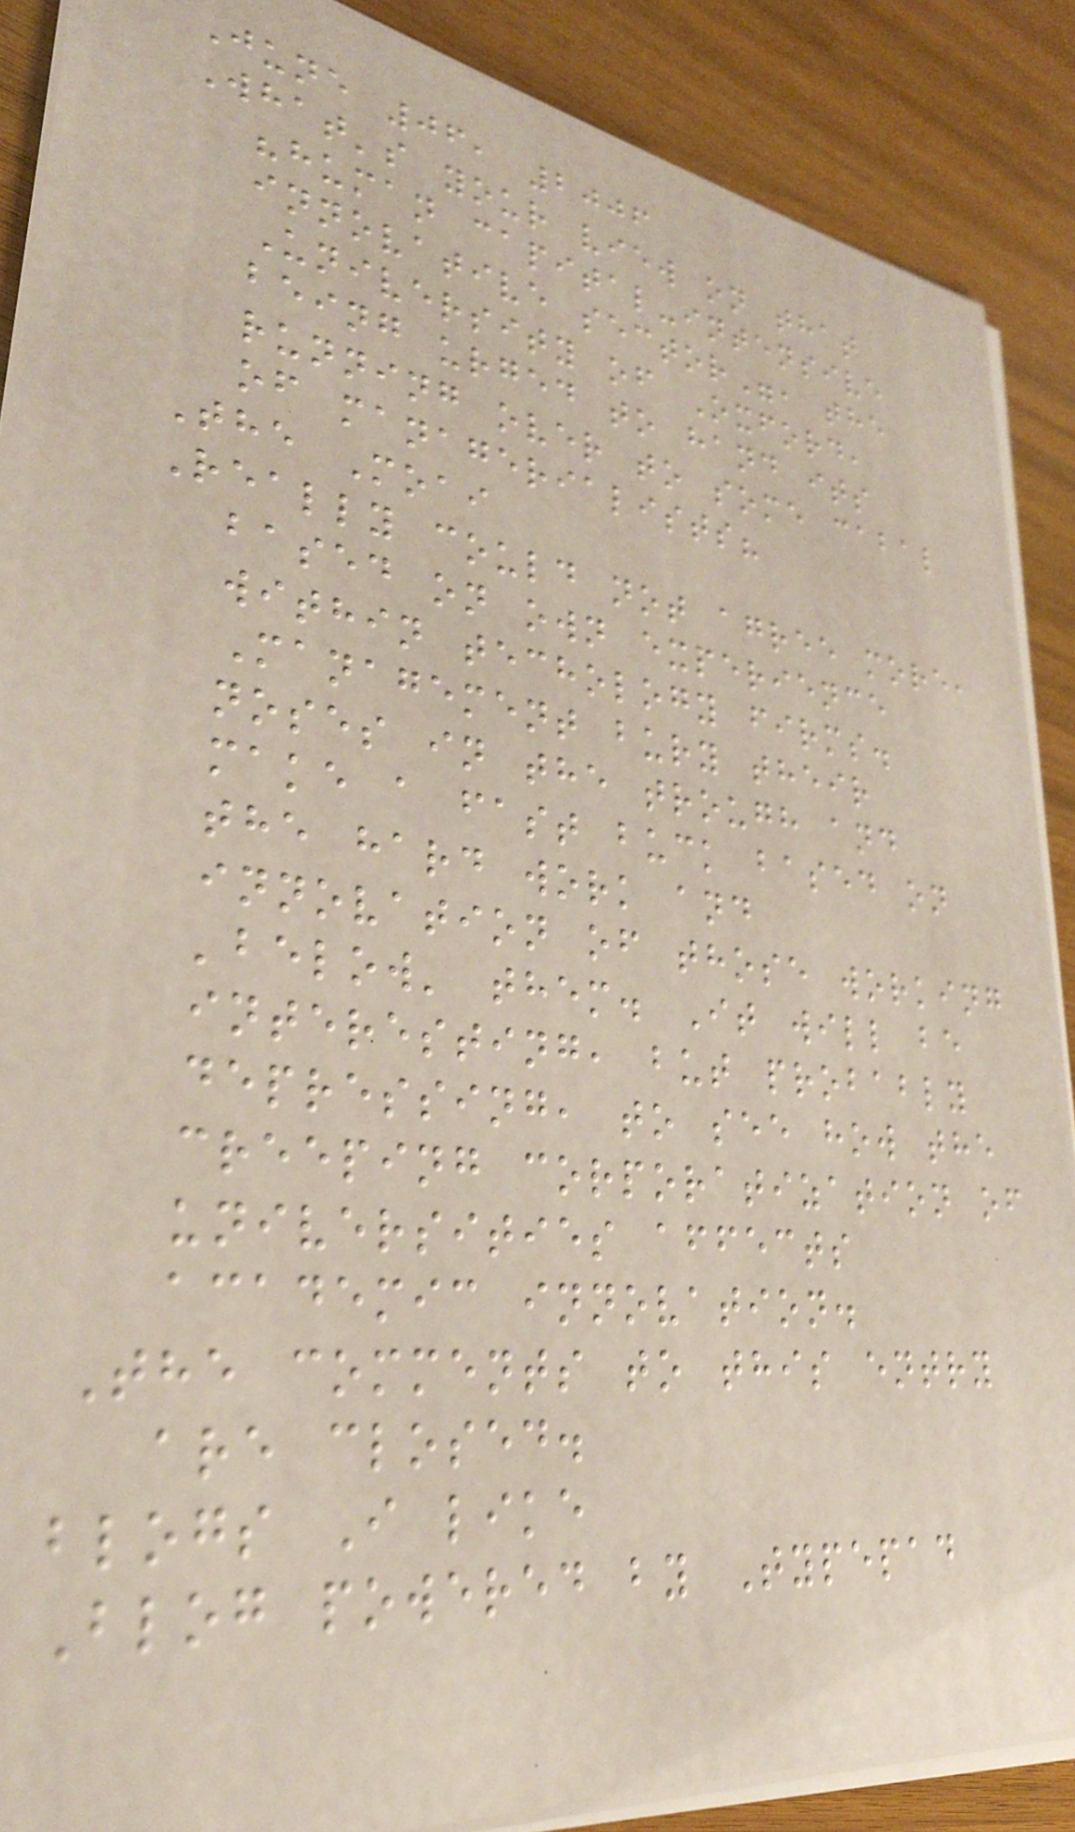June 06, 2006
What's your view on that
"human capital-intensive
innovative sector", the
University of Oxford,
being urged to hand its
running over to some cabal
of managerialists?
The Moai
Really could not agree more,
based on own experience
within techology firms.
Management bury their
noses in the trough and
make a fast buck based on
the hard work and
innovation of those working
'below' them. It will be
interesting, but probably
depressing, to see how the
creeping corporatization of
universities affects
academic innovation.
The comments to this entry
are closed.
blogs I like
Blog powered by Typepad
